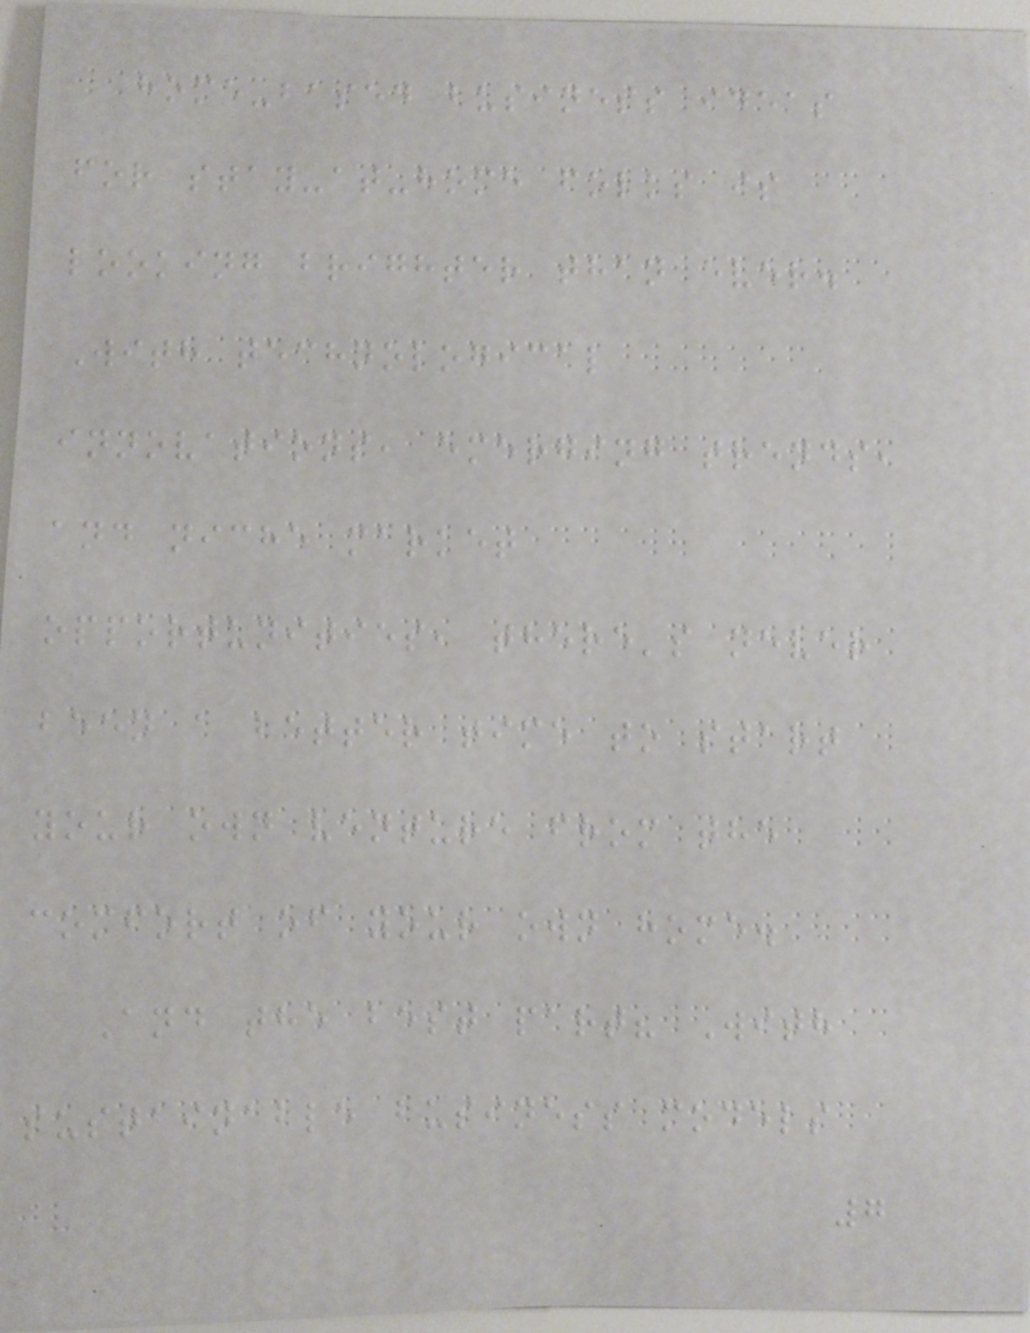home-based business ideas
for stay-at-home folks is
looking brighter than ever.
With technological
innovations, emerging trends,
and niche market
opportunities, there's never
been a better time to start
your own venture from the
comfort of your own home.
And the best part? With
sustainable business models
7
